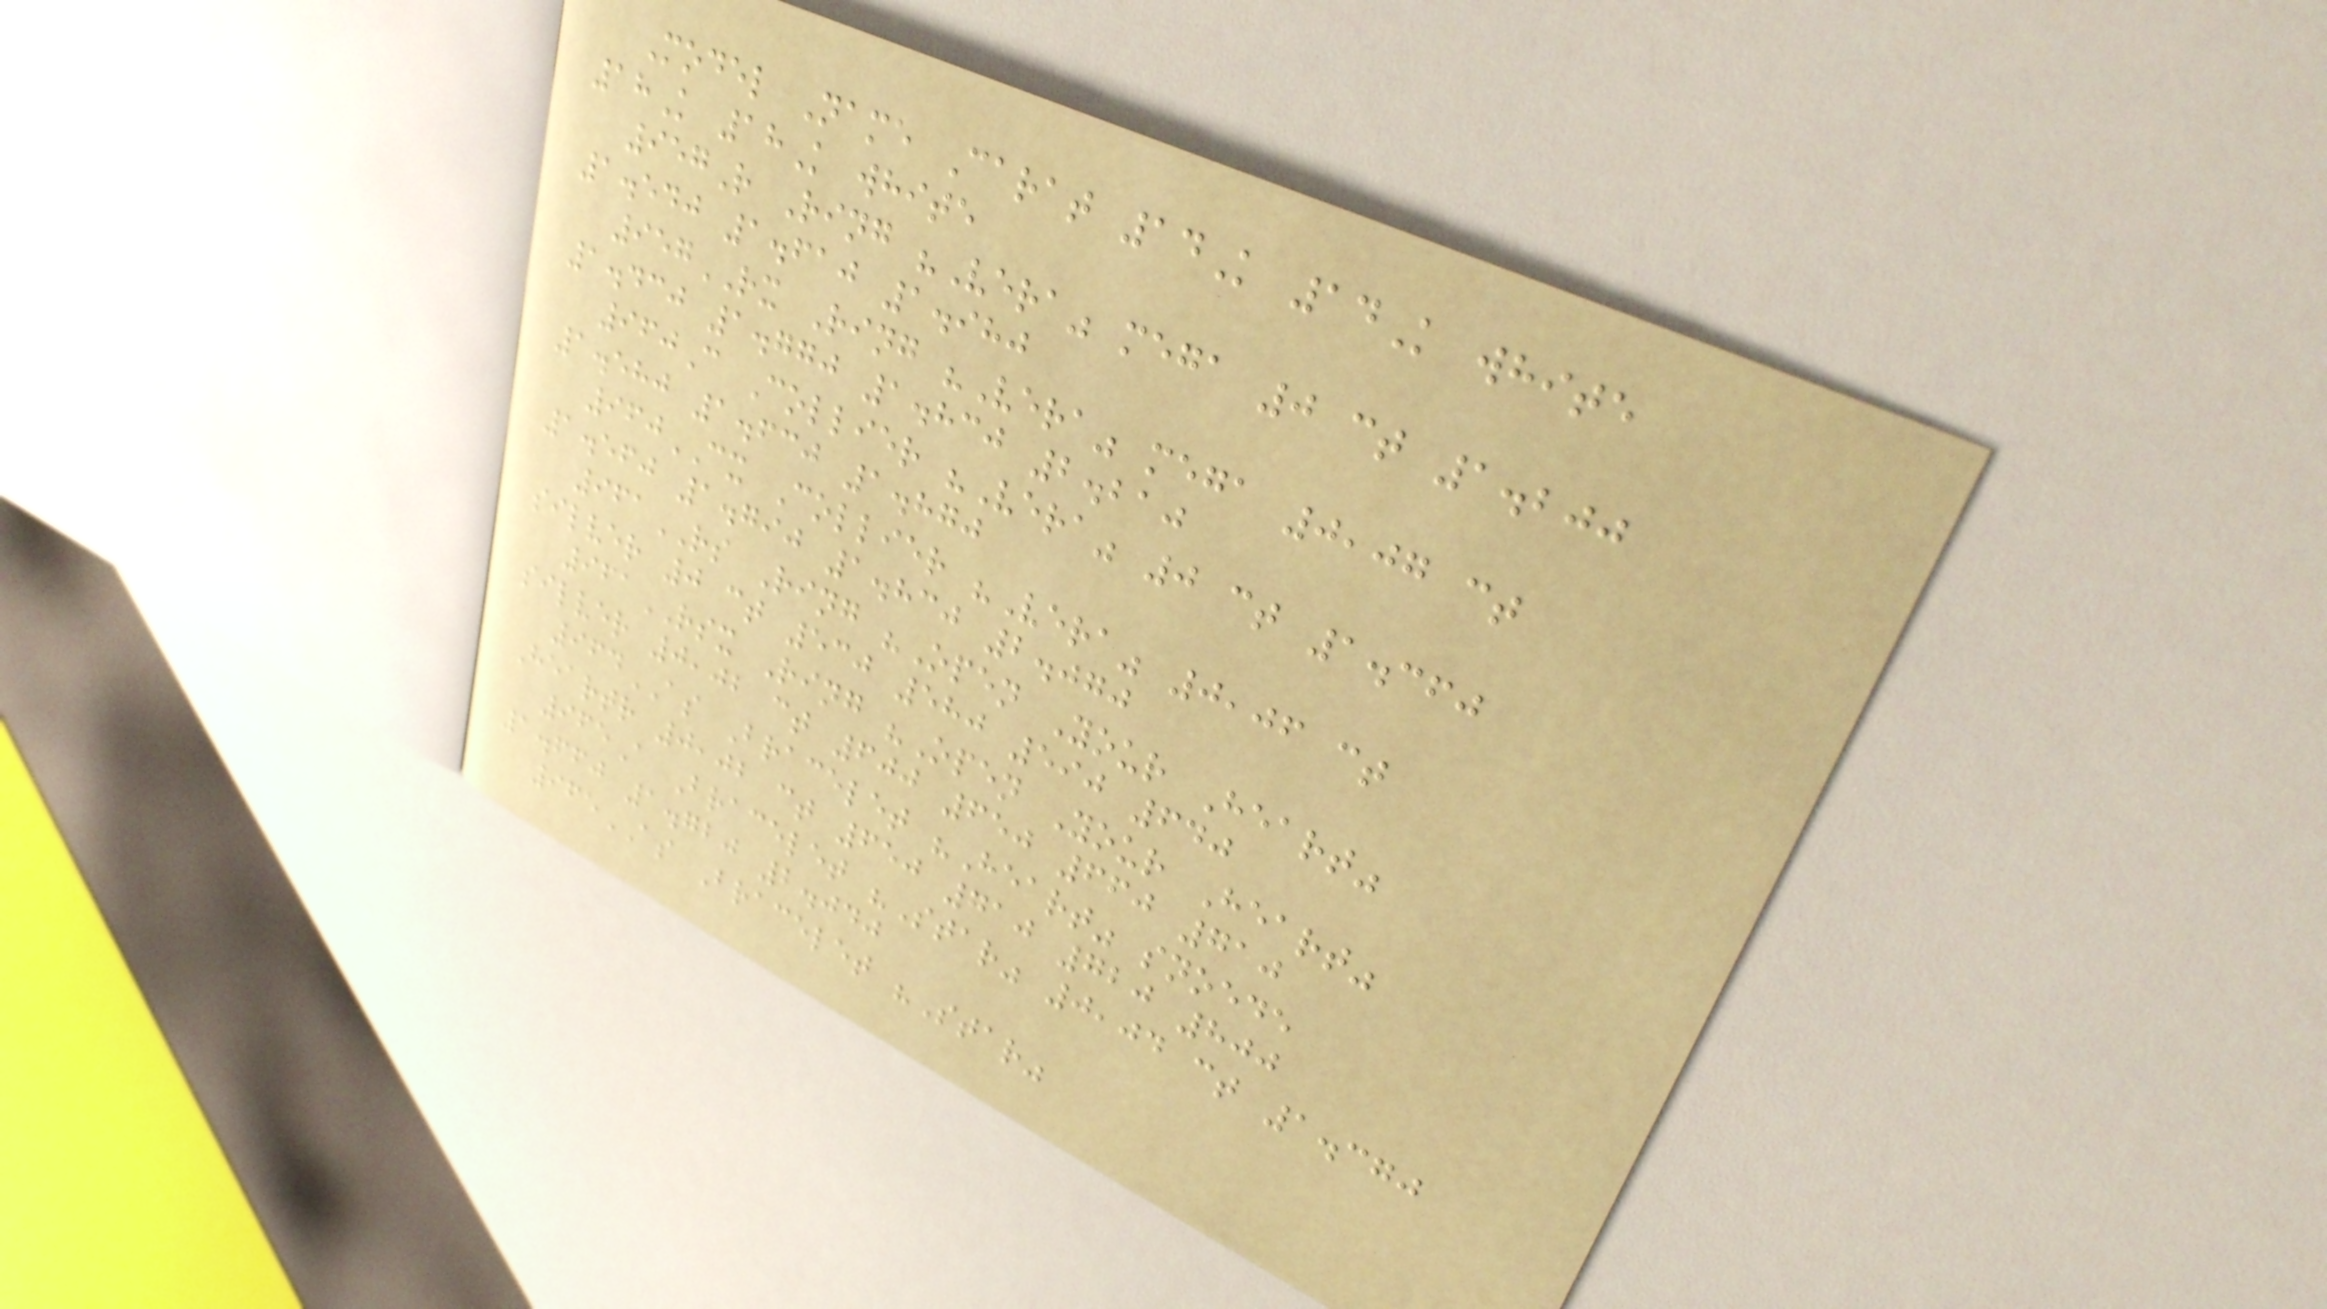Model Name Carat 14K 14K white
18K 18K white
957R Ring "Vera" mega 0 ct 1.200
1.540 1.610 1.980
957RX Ring "Vera" mega 0,07 ct
1.430 1.770 1.830 2.210
960C Collier "Vera" 0 ct 1.360
1.580 1.630 1.870
960CX Collier "Vera" 0,06 ct
1.560 1.790 1.830 2.070
961RS Ring "Open Your Heart"
silver 0 ct 530 580 590 640
961RSX Ring "Open Your Heart"
silver 0,02 ct 600 650 660 710
964AS Bracelet "Heart" snoede
Heartr 0,02 ct 650 710 720 800
965A Bracelet "Star" 0,04 ct 1.370
1.660 1.720 2.040
965AS Bracelet "Star"
